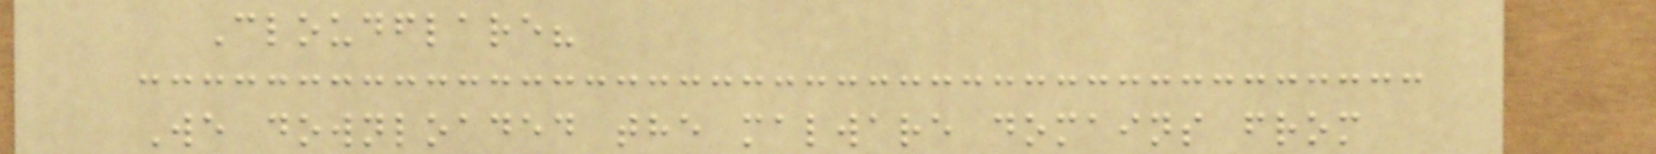Cloudflare?
We downloaded the malware domains from
